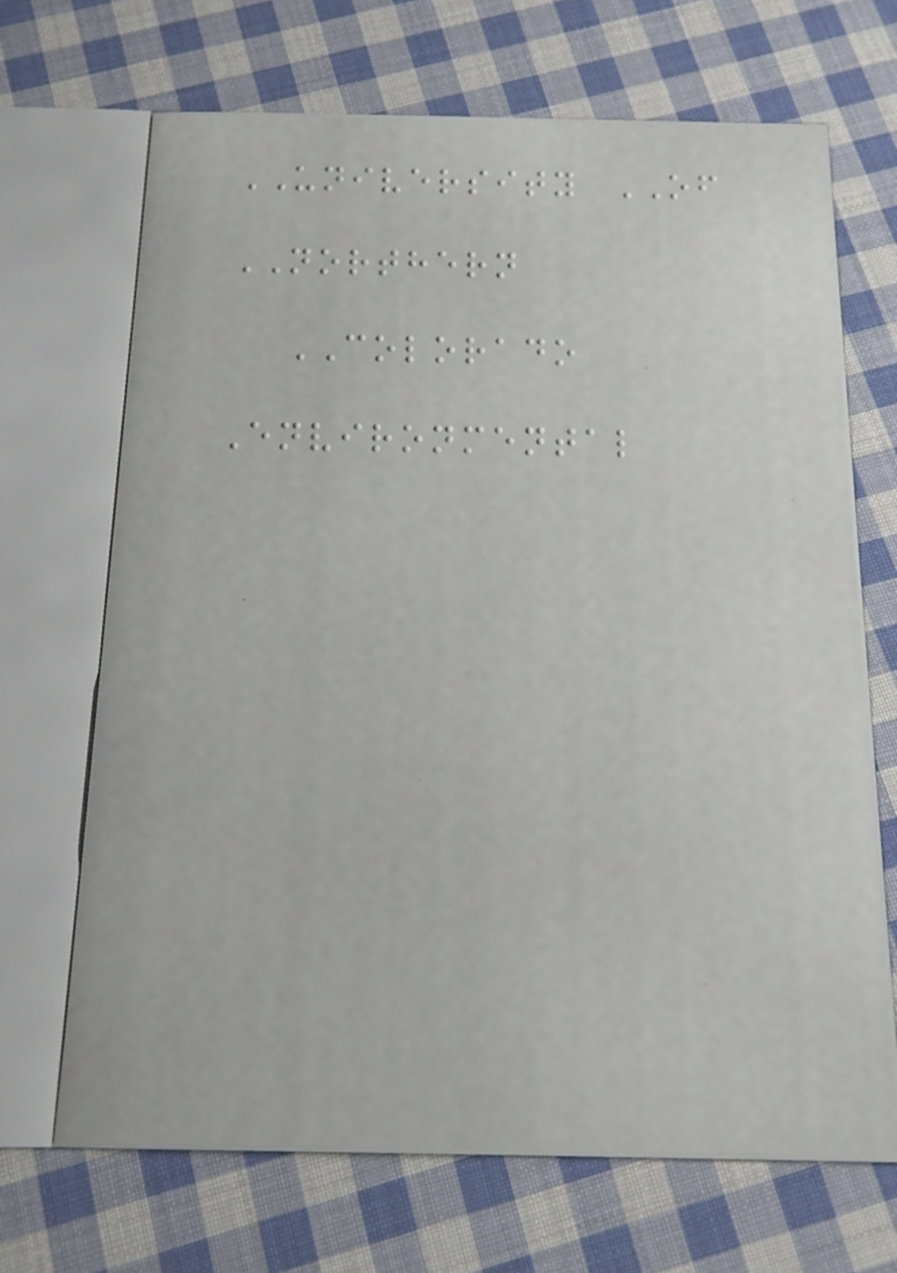UNIVERSITY OF
NORTHERN
COLORADO
Environmental
